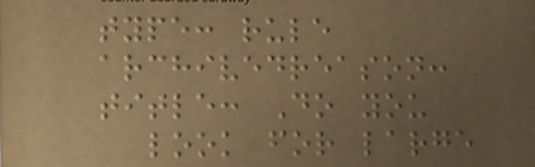type: rule
archivedreason:
title: Do you
look for large
